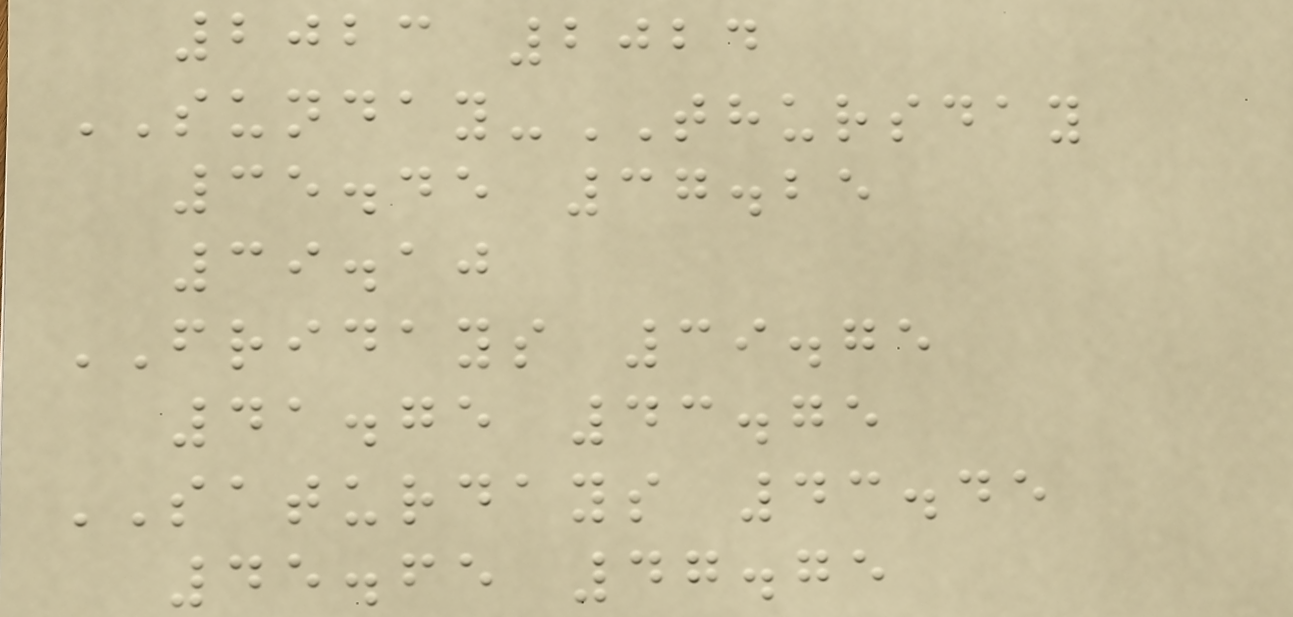2023 2024
SUNDAY-THURSDAY
35.45 37.25
39.10
FRIDAYS 39.75
41.75 43.75
SATURDAYS 43.45
45.65 47.75
